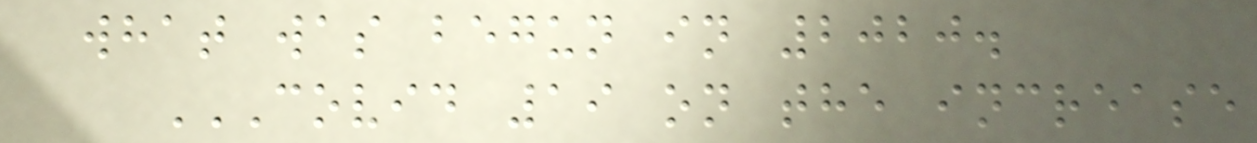what was begun in 2020.
COVID 19 ON THE INCREASE
